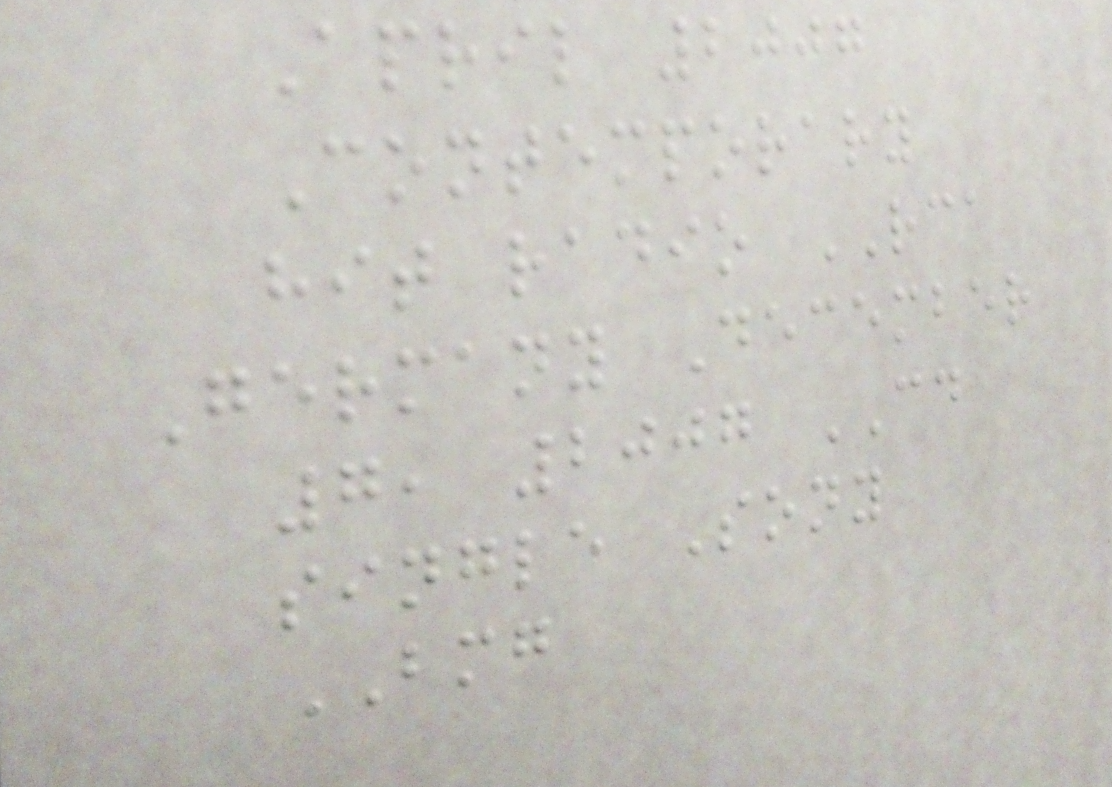April 2007
Contemporary
hit radio RCA
Germany December
7, 2007 CD
single Sony
BMG
